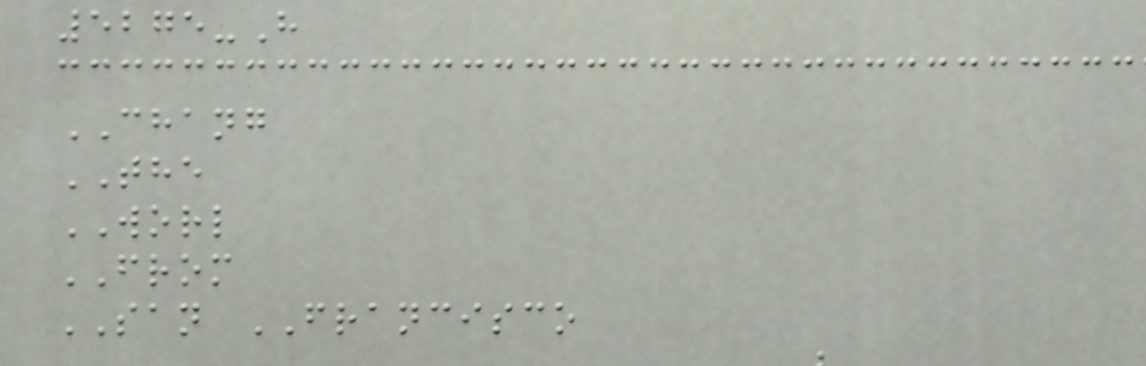5275-H
CHANG
THE
WORL
FROM
SAN FRANCISCO
